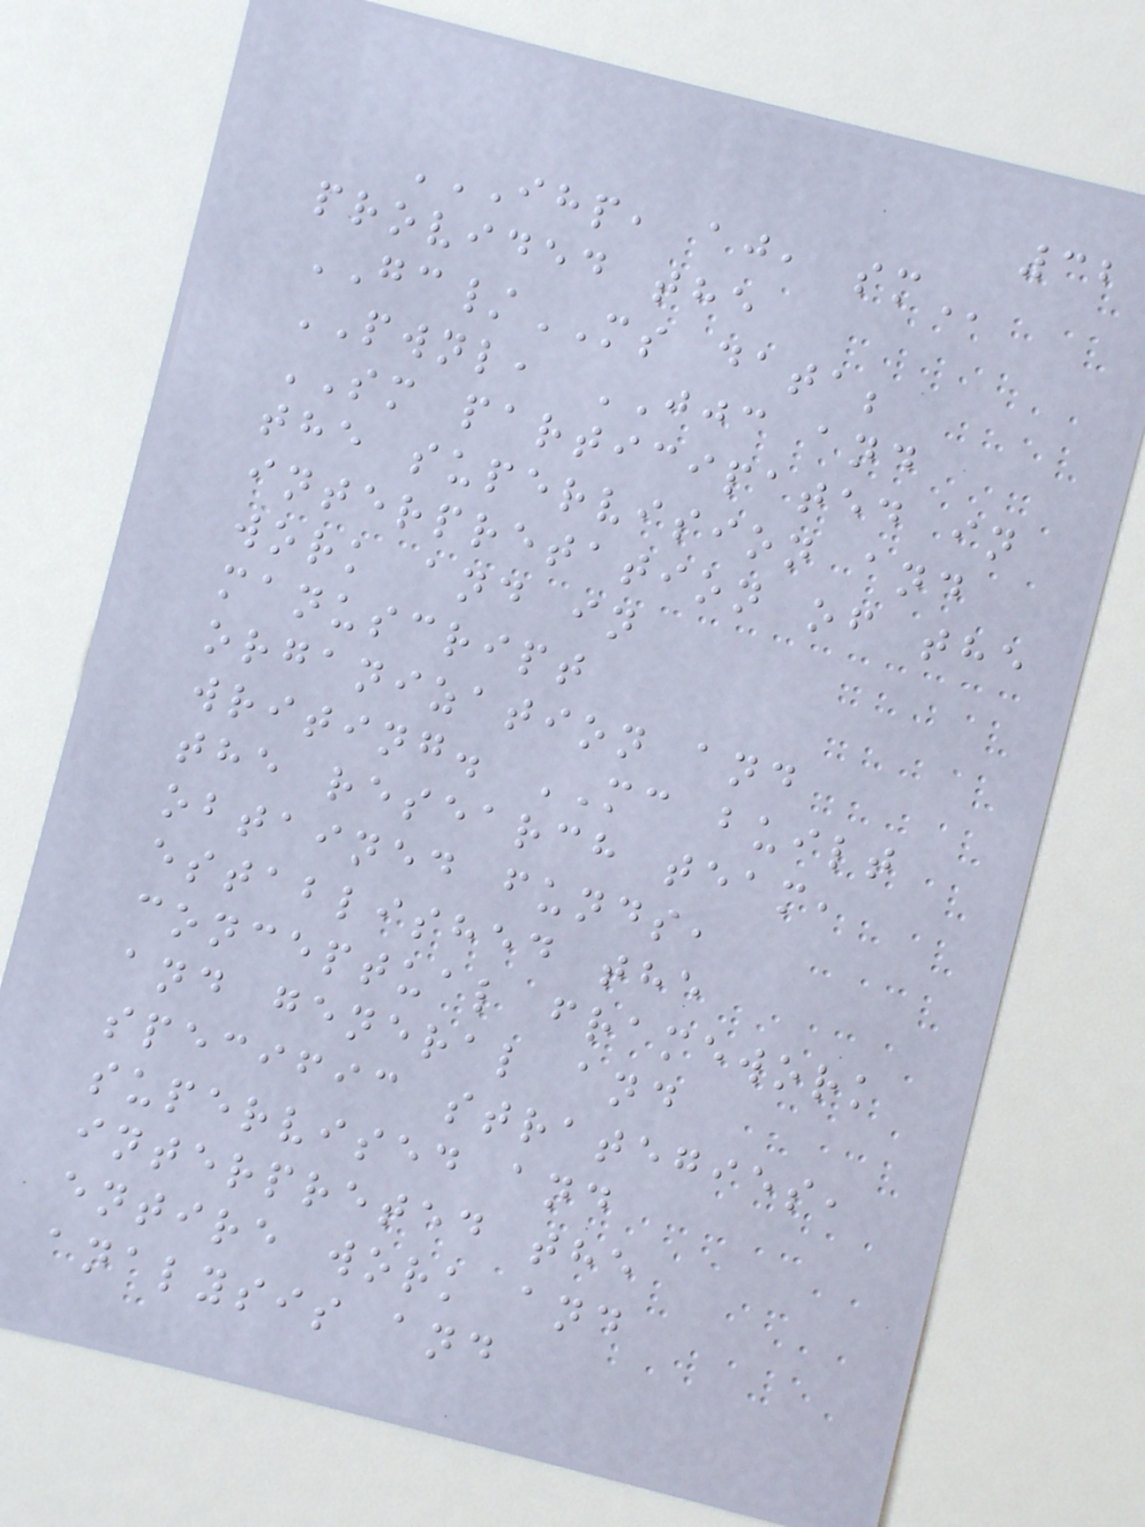32
IHP, AJ, SM
provided the
GC/MS data;
PWNL, JJC and
SM participated in
the supervision and
interpretation of the
work and in
manuscript
organization and
writing. MC built
the research team,
obtained funds,
established the
conceptual framework
and general and
specific strategies,
supervised and
interpreted the
entire work and
analysis and
